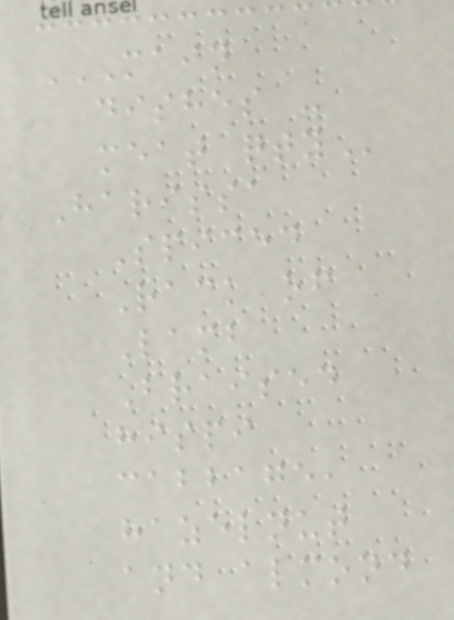MAIN
DISHES -
MEAT QTY
Harissa
Spiced
Rack of
Lamb
Braised
hispi
cabbage,
hazelnut
and almond
